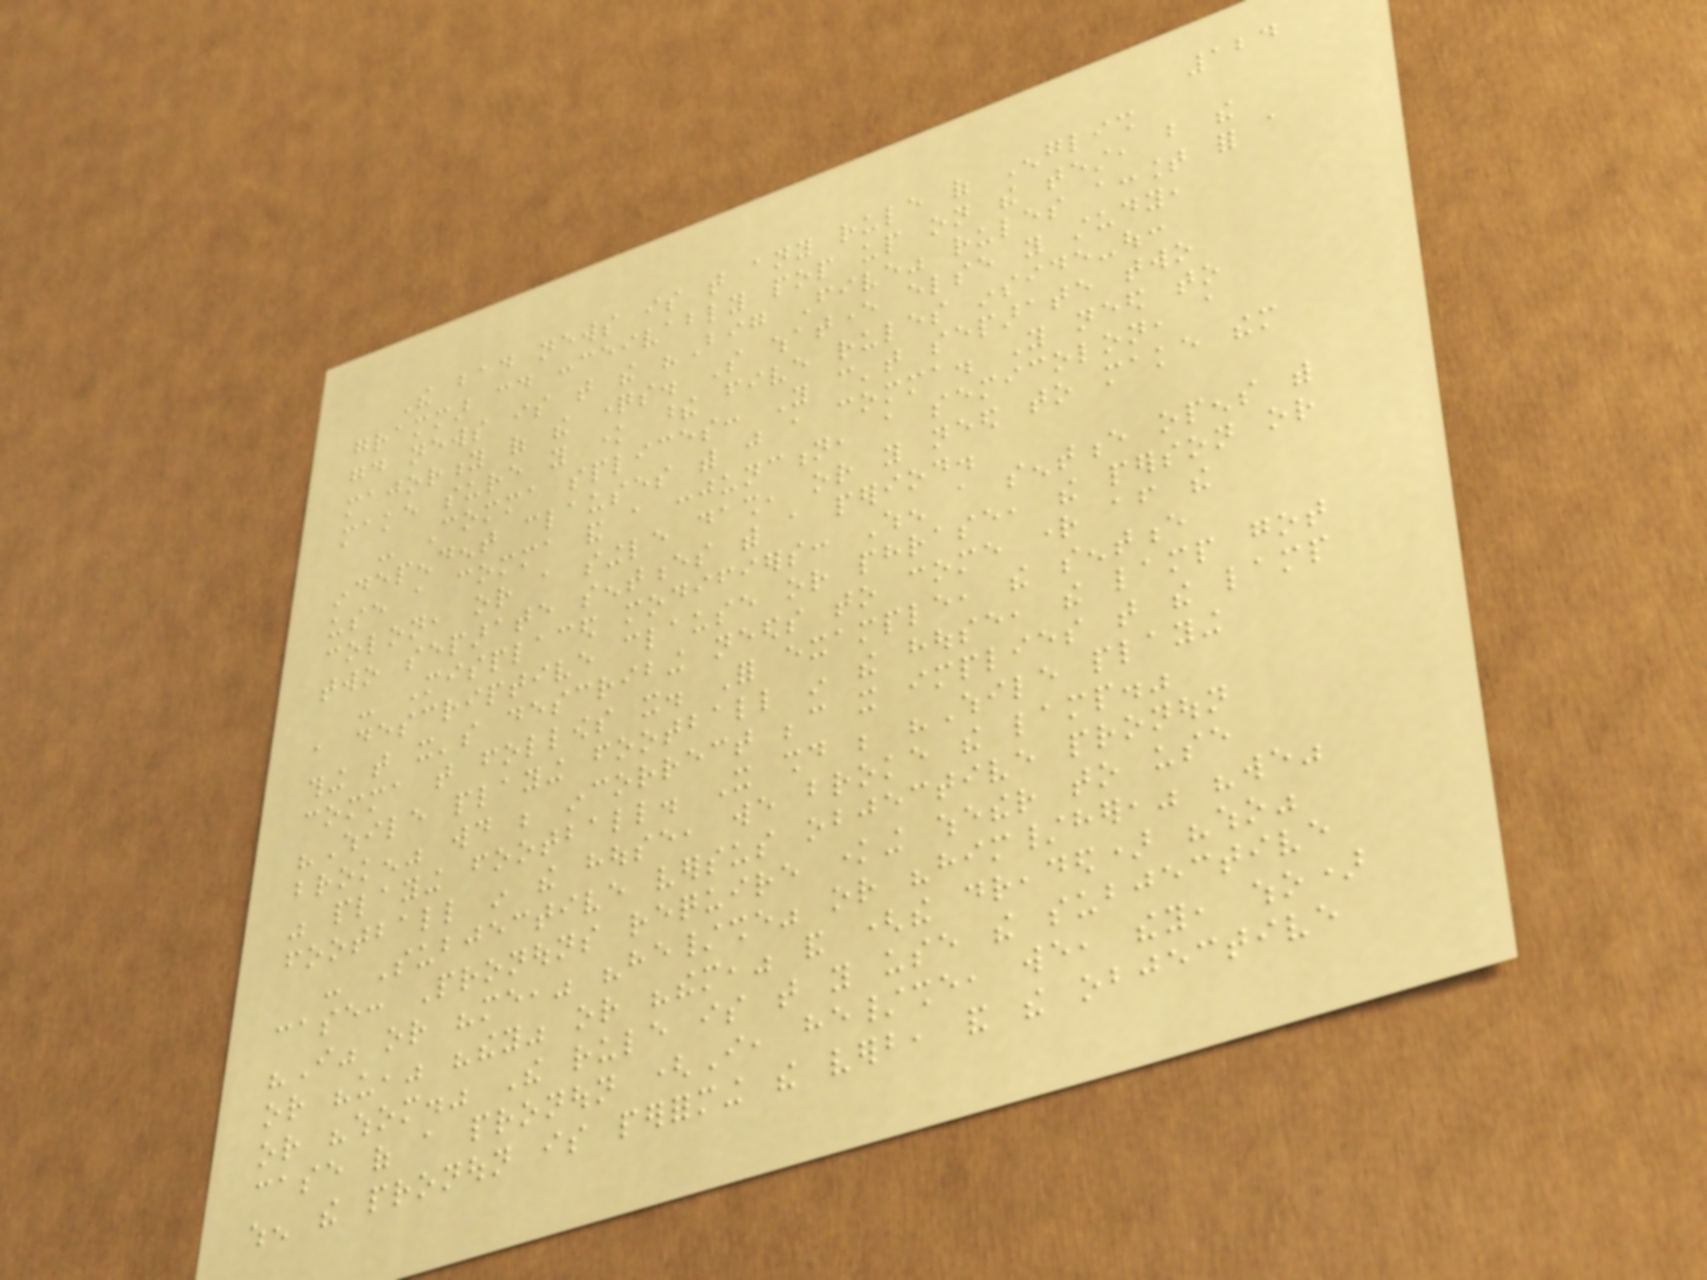124
The bad news is that any rule of English
grammar could conceivably pop up on the test, but the
good news is that the "Big Five" rules account for a
majority of the questions. So whatever else you study,
make sure you know these five rules inside-out:
- Comma splices: You can't separate two
independent clauses with just a comma. You need to
use a comma and a conjunction, a semicolon, a
colon, or a single dash, or you need to make them
two separate sentences with a period.
- Misplaced modifiers: When a sentence opens with
a descriptive clause or phrase, the person or
thing that it's describing needs to come right after the
comma that follows it. For example, the sentence
"While playing football in the house, the lamp got
broken" would be incorrect because it implies that the lamp
was playing football. It should be "While playing
football in the house, we broke the lamp."
- Subjective versus objective pronoun
case: Pronouns require knowing whether to use
"I" or "me," "he/she" or "him/her," "we"
or "us," "they" or "them," and (the dreaded) "who"
or "whom." The rule is that you use the subjective
case of a pronoun (I, he/she, we, they, who)
when the pronoun is performing the verb, and the objective
